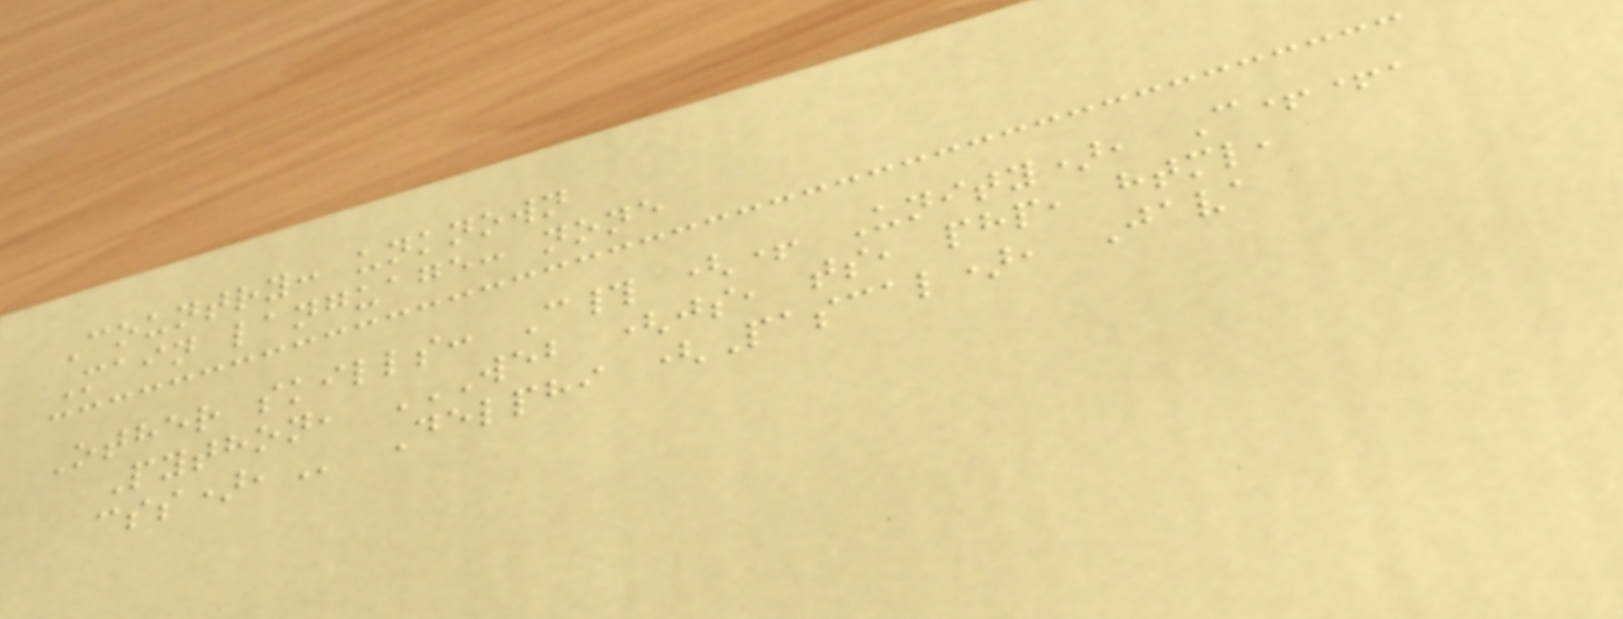Country: unknown
Main language: none
Other skills: C# (+ Unity), C++,
Python, WEB (JS, TS, PHP, HTML,
CSS), Delphi (Pascal), Java
